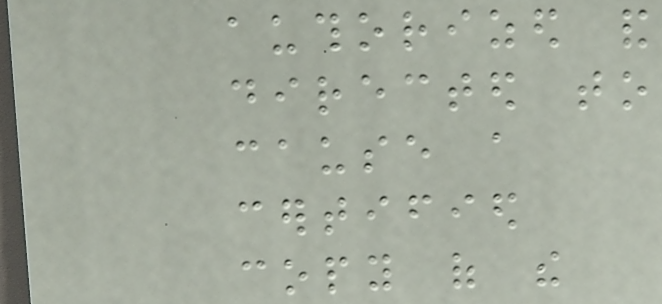authorized and
directed to
cause a
certified
copy of the
